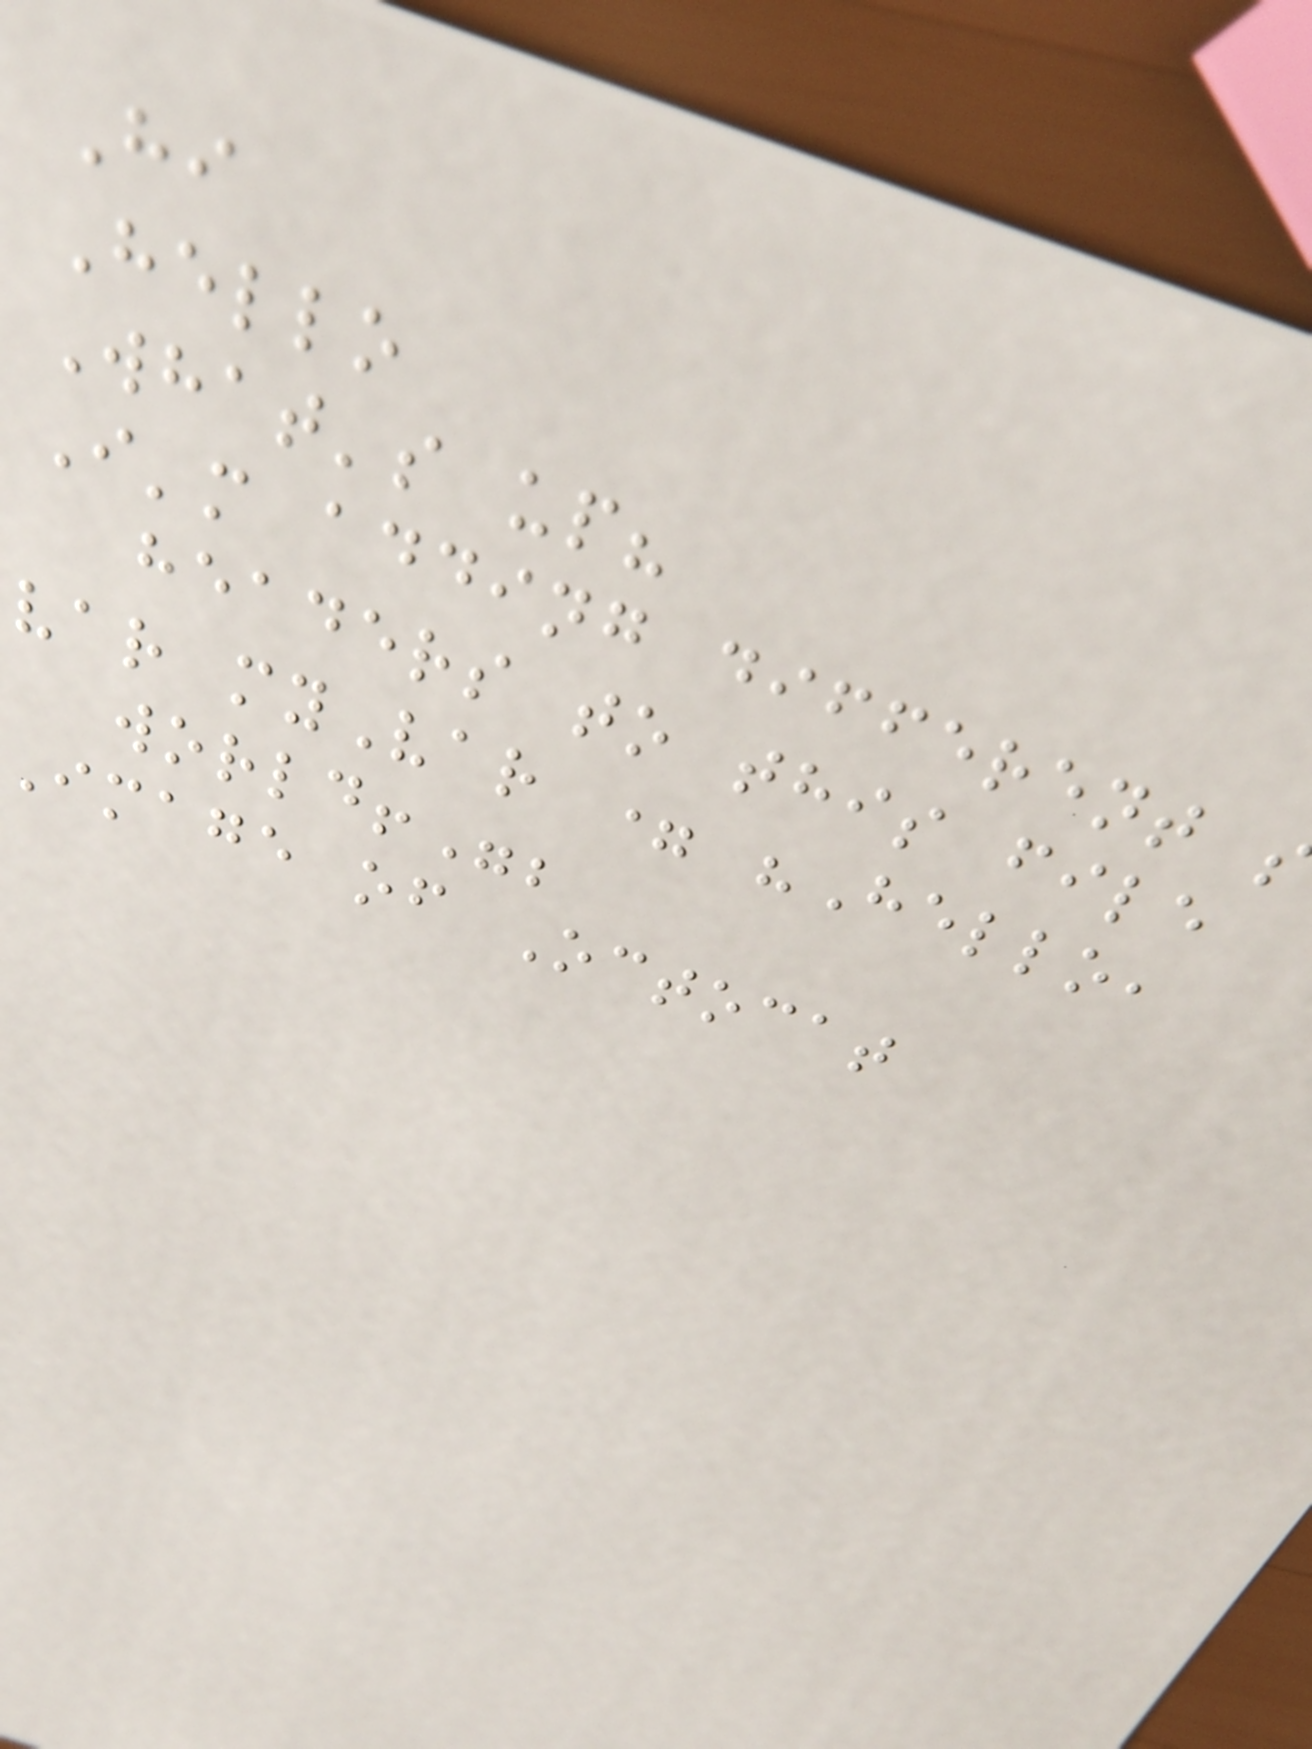Hi
Hello
What's up?
I'm adding different
headers to this file
var myVar = "Hello,
world!";
image of Octocat
